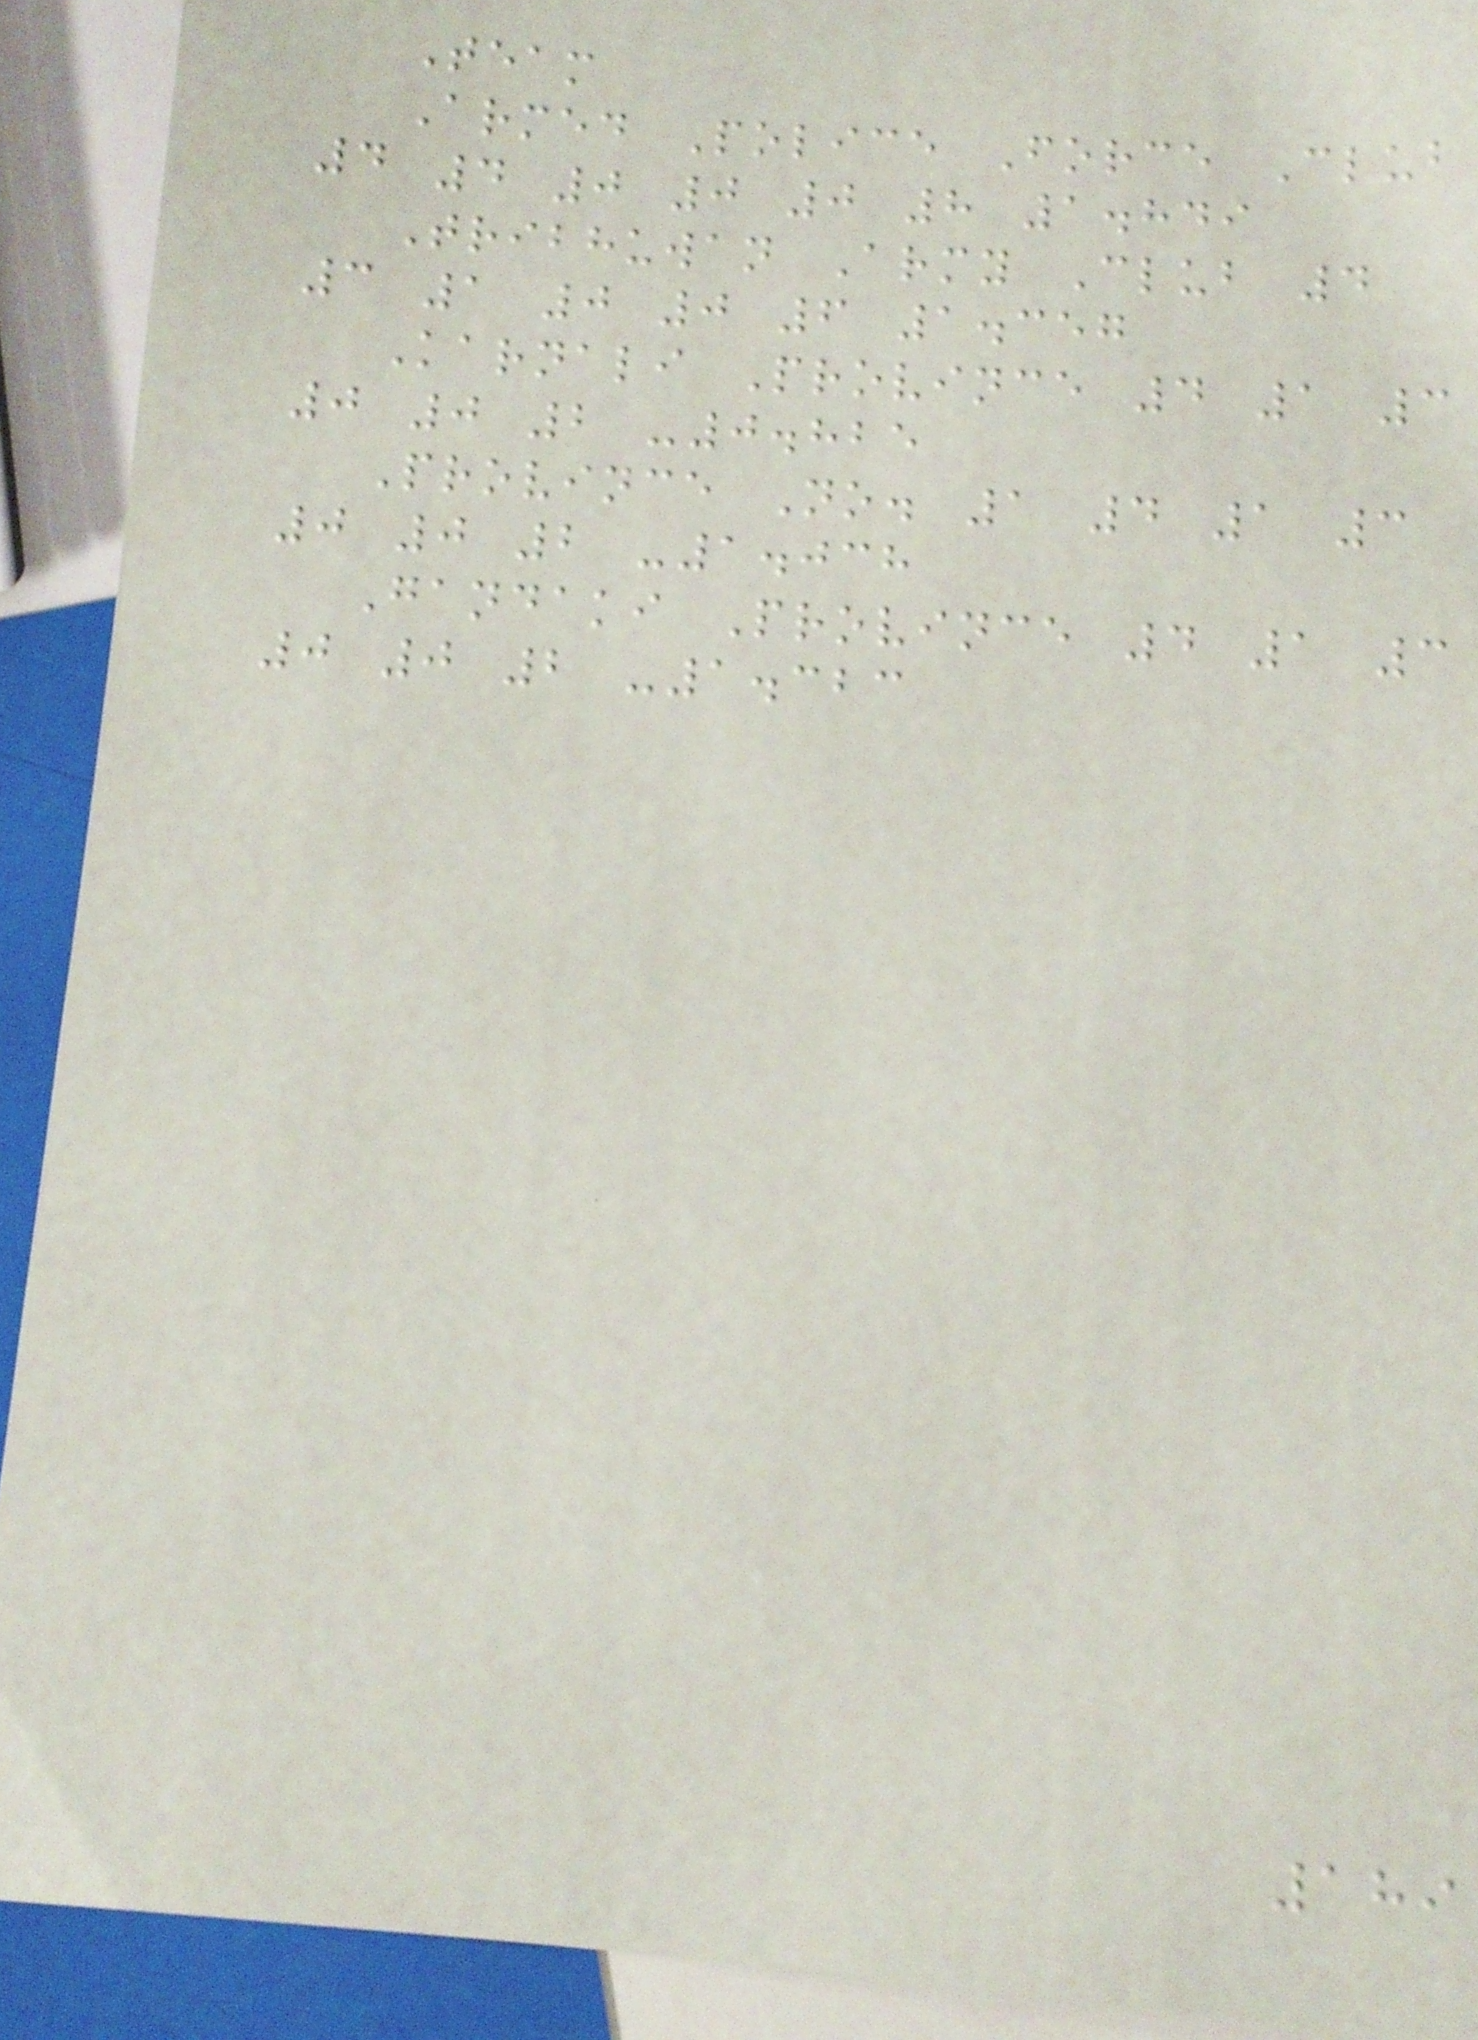Team
Armed Police Force Club
4 4 0 0 0 8 1.849
Tribhuwan Army Club 4
3 1 0 0 6 1.357
Karnali Province 4 1 3
0 0 2 -0.825
Province No. 1 4 1 3
0 0 2 -1.038
Gandaki Province 4 1 3
0 0 2 -1.323
189
